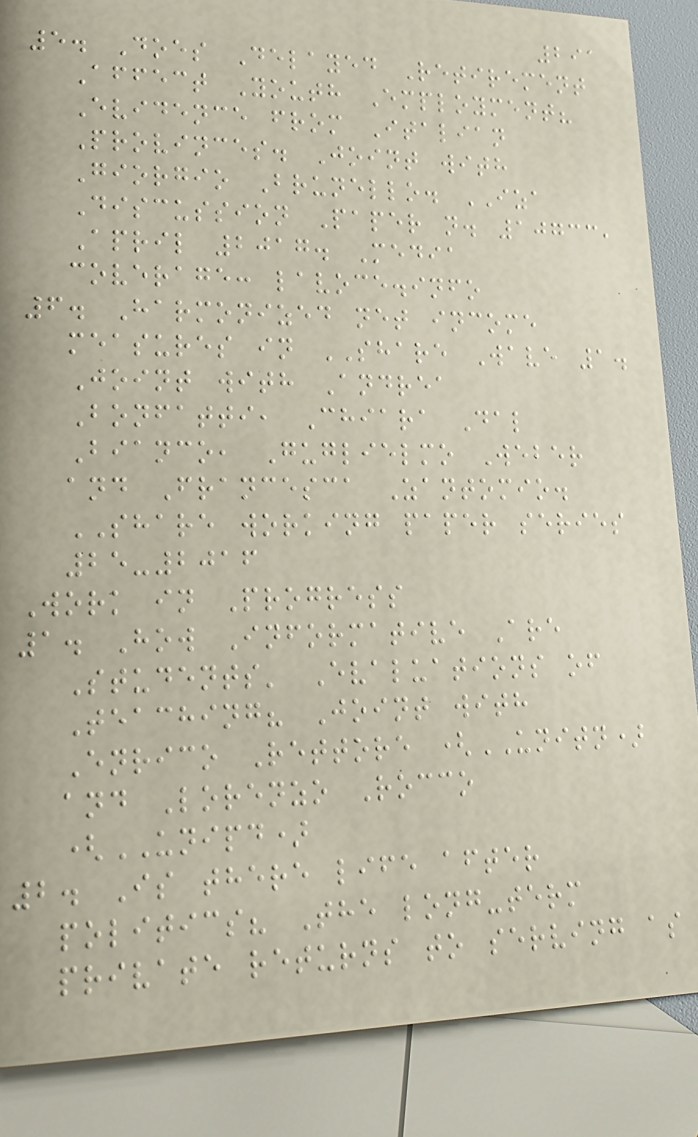291
5. Does Delayed Retirement
Affect Youth Employment?
Evidence from Italian
Provinces. Joint with
Giorgio Brunello. IZA
Discussion Paper n. 10733,
April 2017. Media
coverage: lavoce.info
6. Harmonized net income
measures in SHARE Wave 1.
Joint with Andrea
Bonfatti, Chiara Dal
Bianco, Guglielmo Weber
and Francesca Zantomio.
SHARE working paper series
25-2016
Work in Progress
1. How Informative Are
Students' Evaluations of
Teaching? Joint with
Enrico Rettore (UNITN)
and Lorenzo Rocco
(UNIPD)
2. Is there life after
politics? The long-term
private returns to serving as
